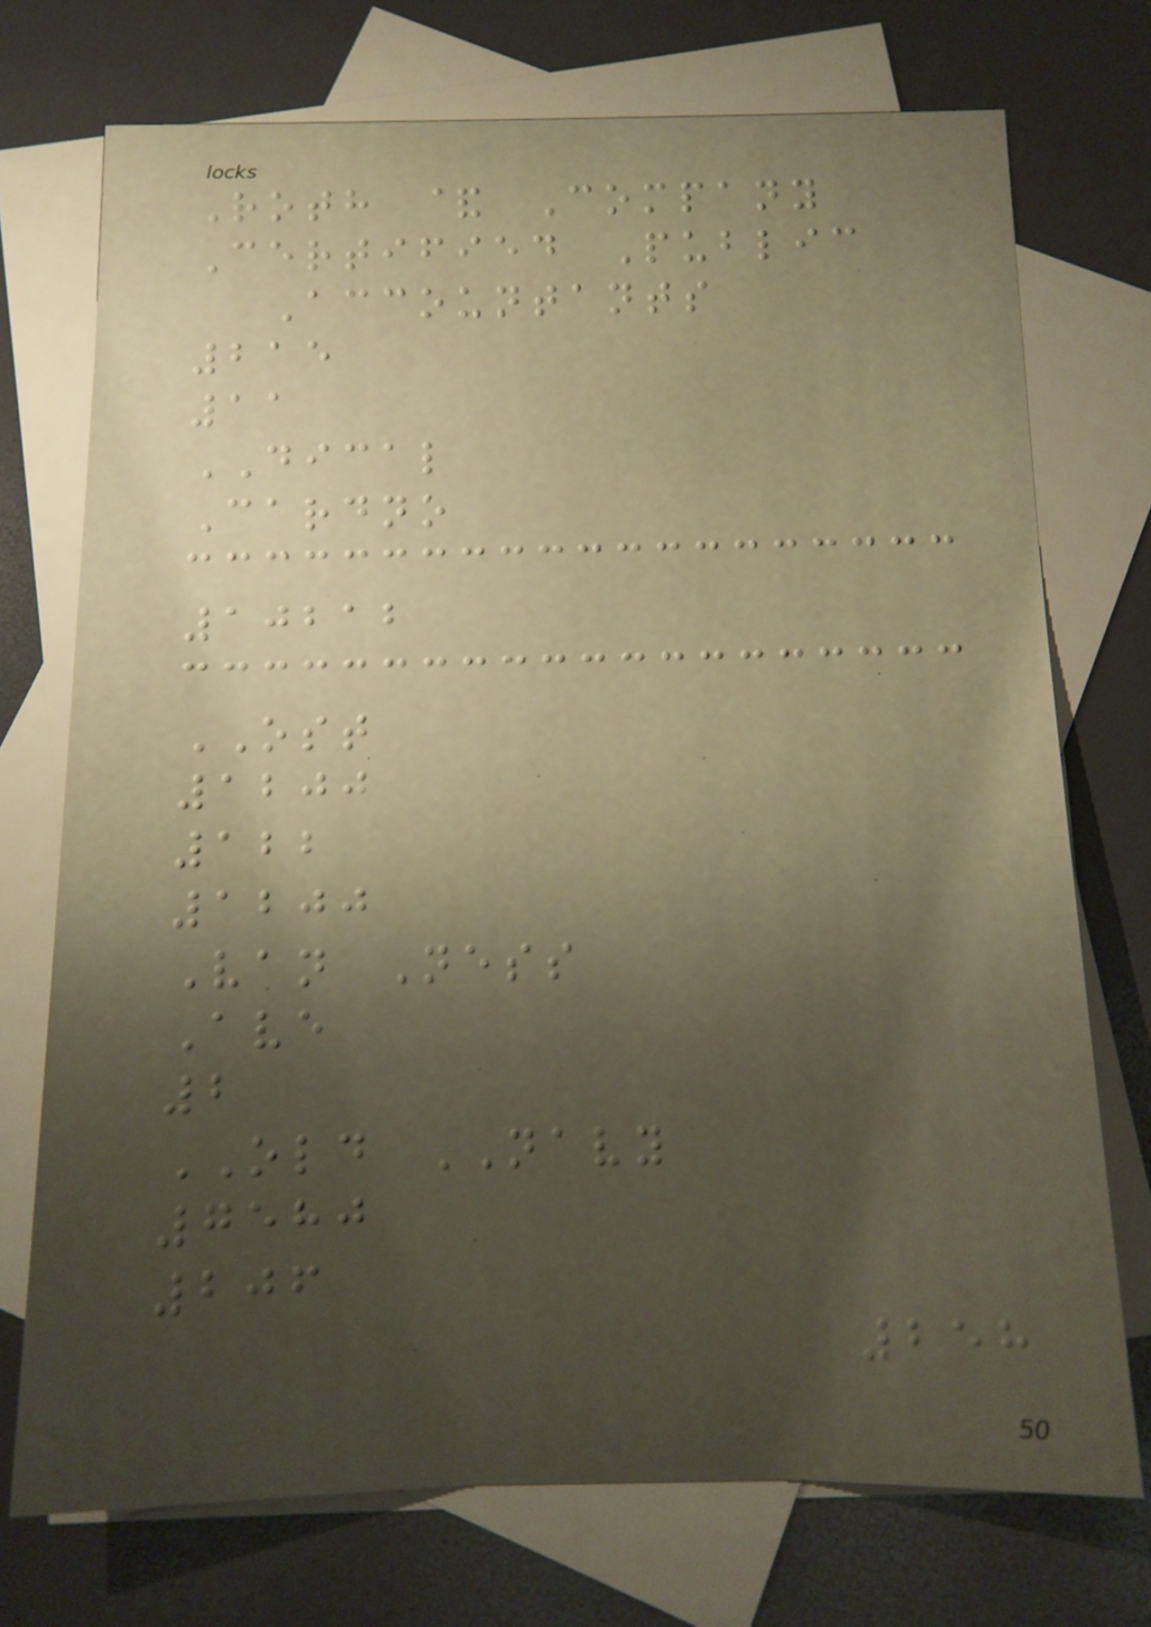Roth & Company
Certified Public
Accountants
215
11
DICAL
Cardno
10212
OST
1200
122
1200
Van Ness
Ave
2
OLD NAVY
7580
206
258
